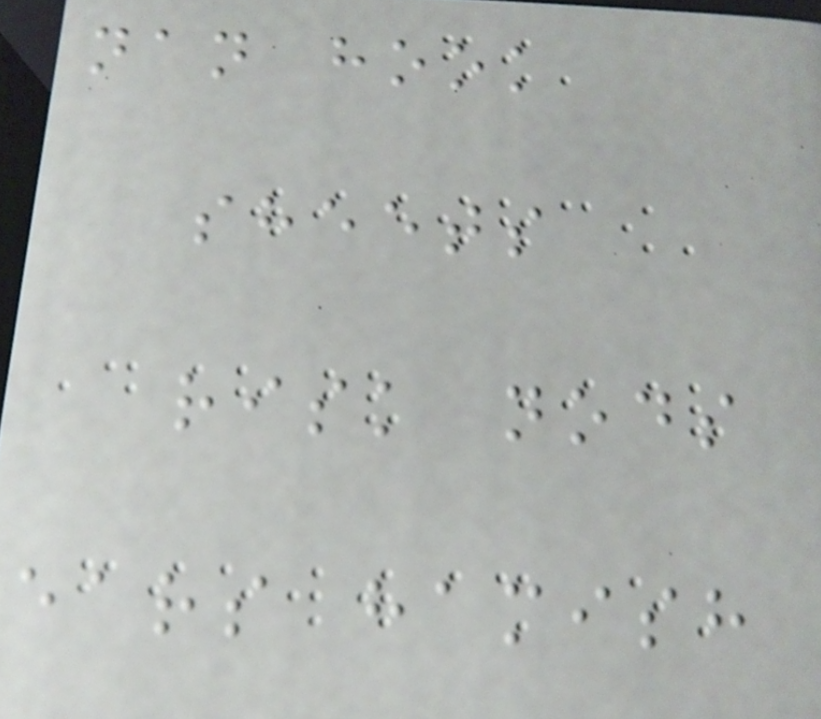nan hook
sheets
risk nods
ears hamish
